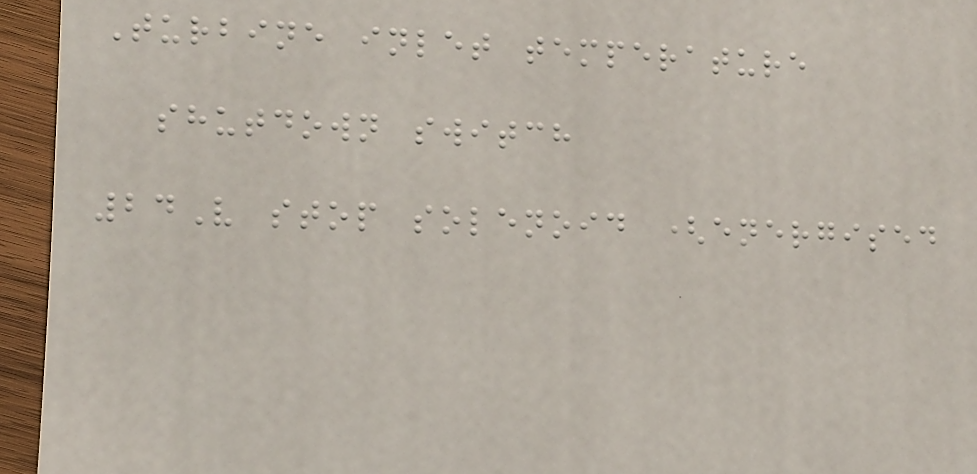Turbine inlet temperature
shutdown switch
24V stop solenoid (energised
